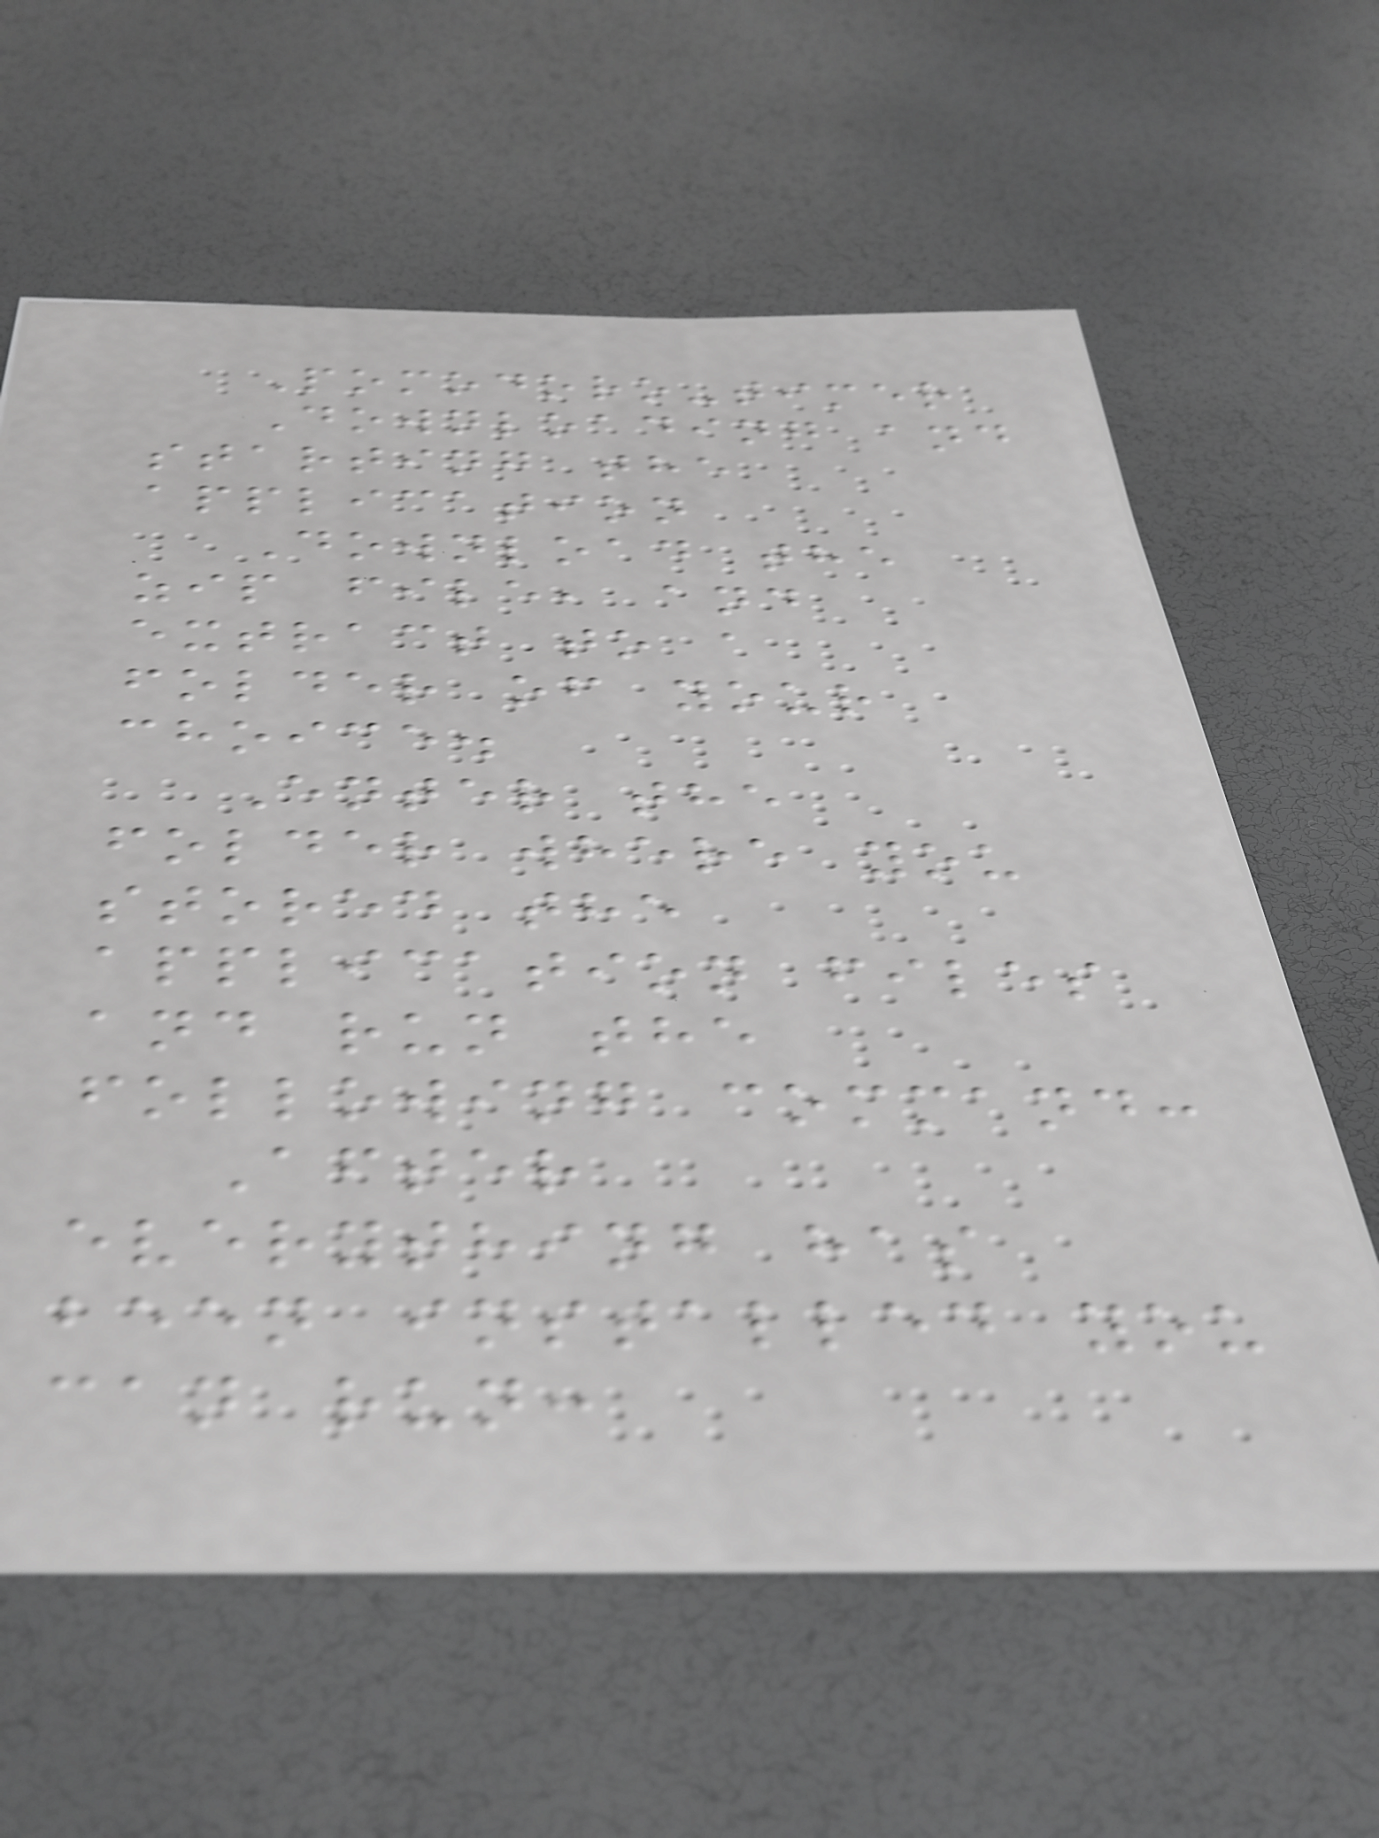Pomodoro-timer
Downloading and
starting the
application
Download the
zip file, and
extract to a
folder of your
choice.
Enter the
folder where you
stored the
application files
and run the
following command:
After
everything has
been installed you
can run:
